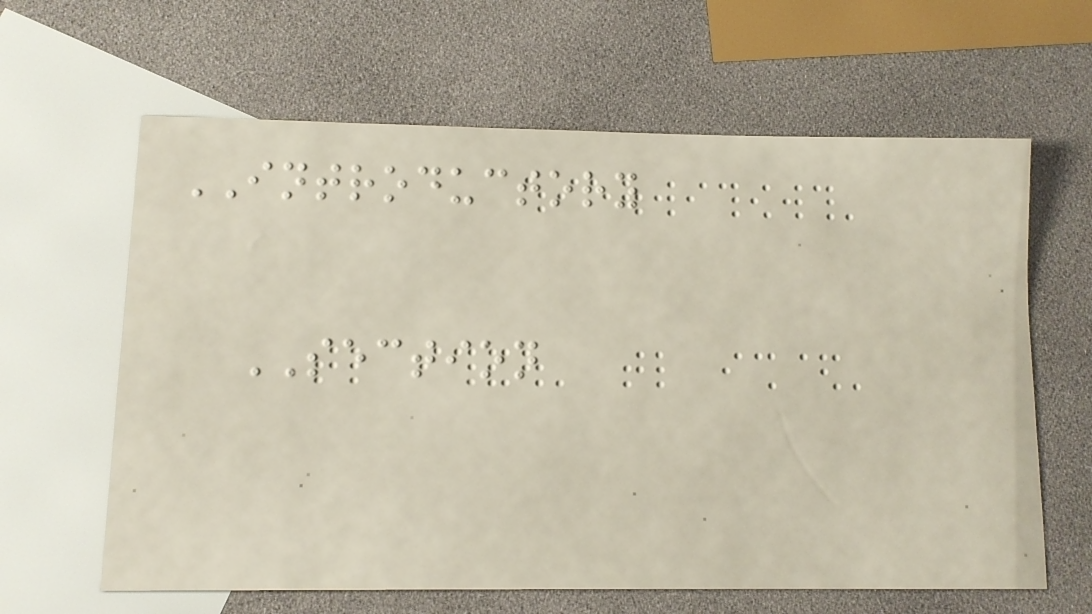INTRODUCTORY
SECTION
